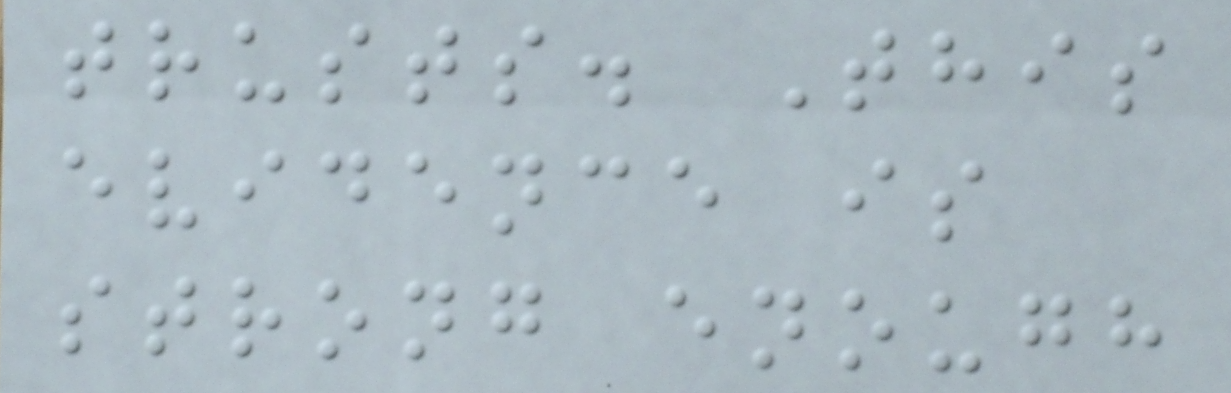trusts. This
evidence is
strong enough
